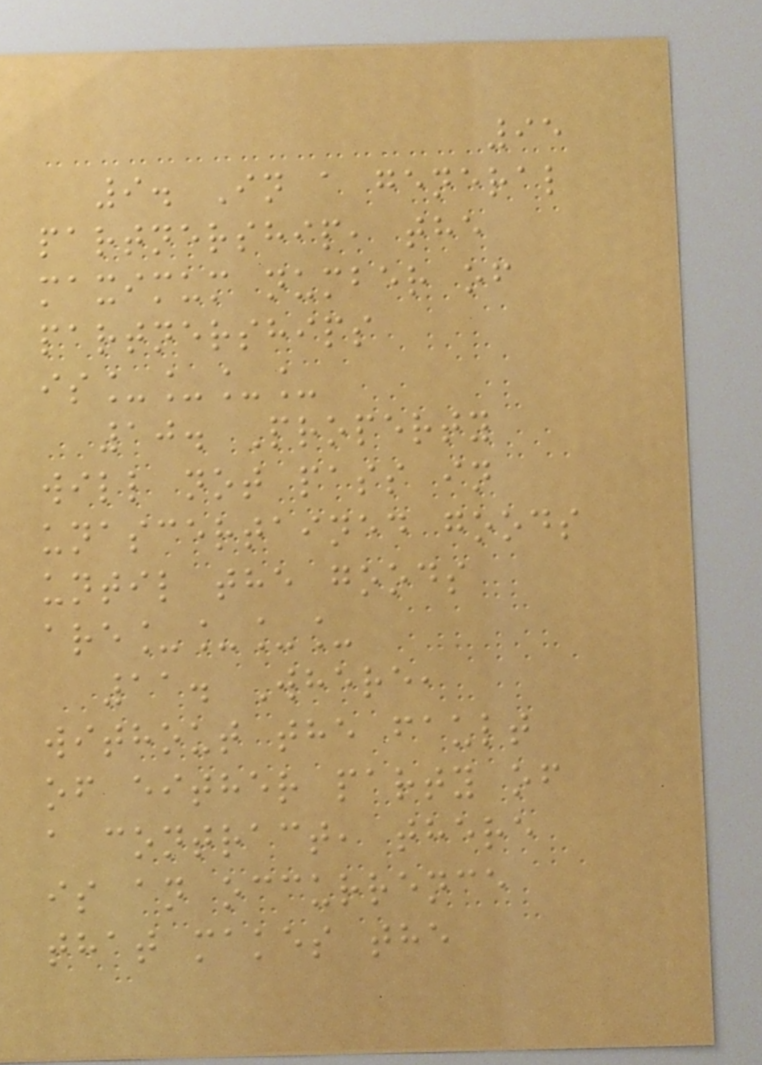95
9. In a general
partnership, the
maximum number of
partnerships
is____
10. Property
will not pass in
unascertained goods
until the goods
are____
11. Where,
without the fault
of either party of
a contract, there
is an occurrence
that makes the
